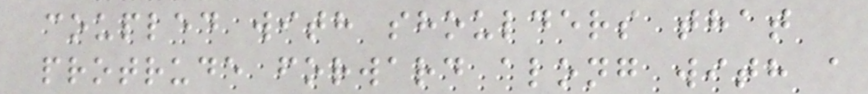coupled with shoulders that
protrude forward along with a
